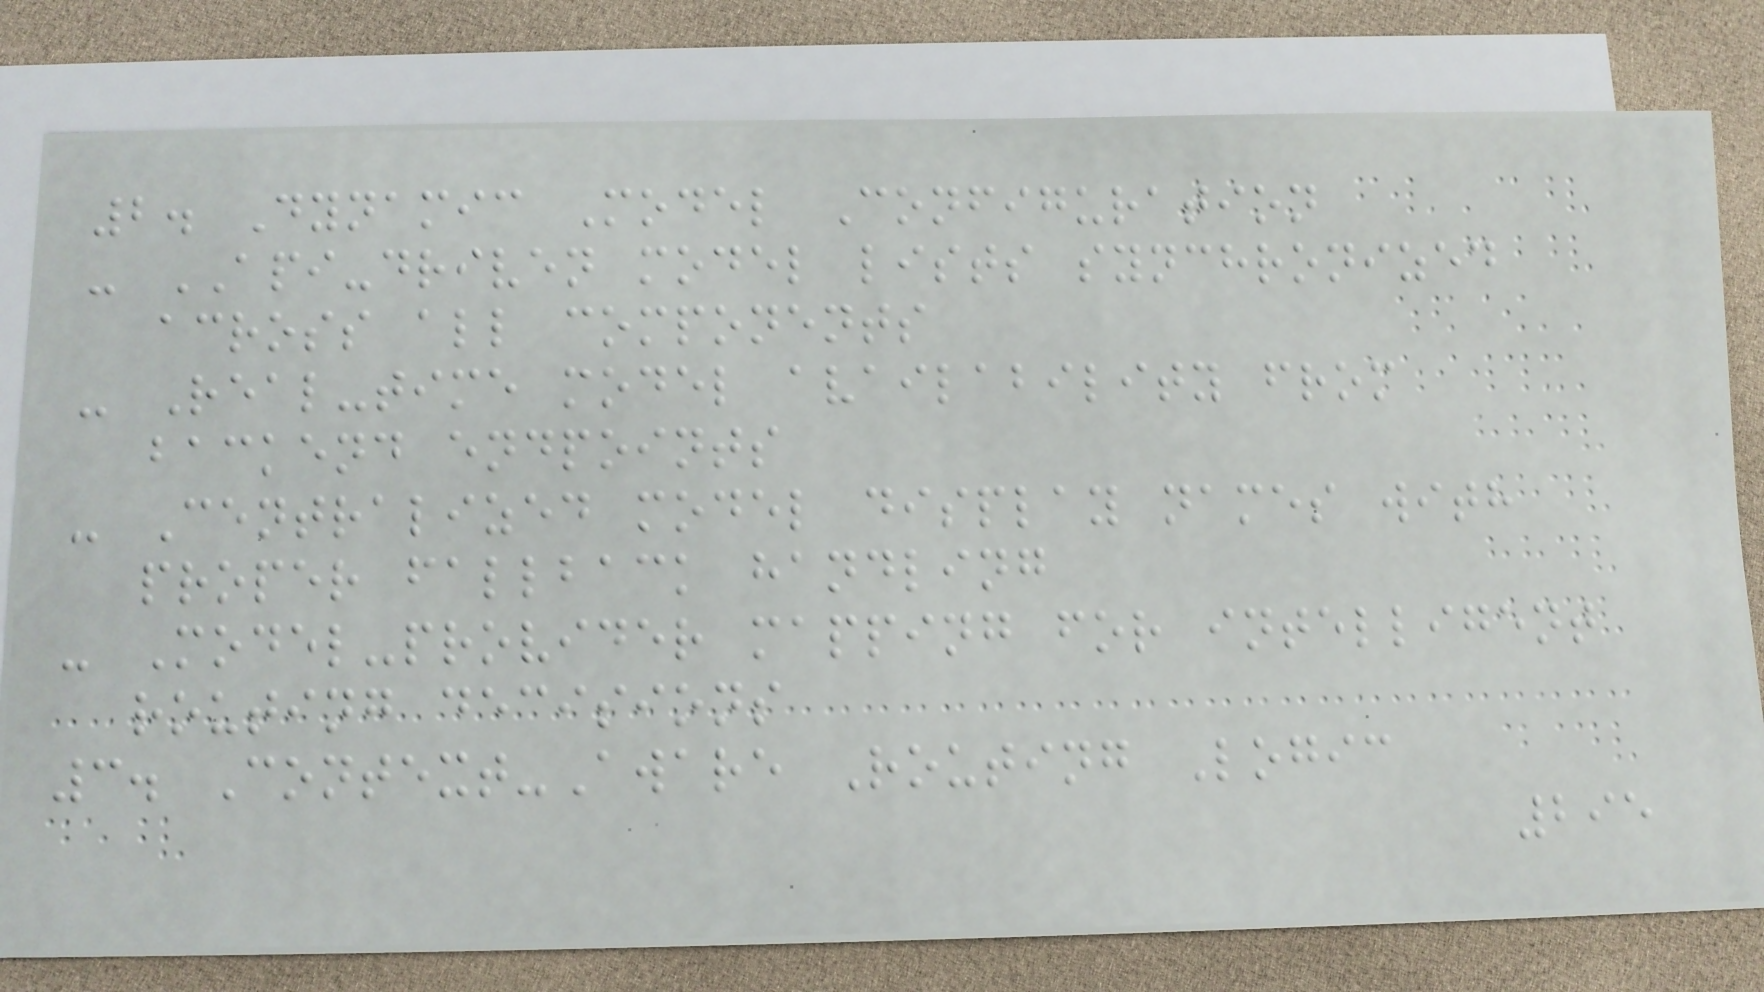2. Dynamic Model Configuration
- API-driven model lists synchronized
across all components
- Real-time model availability from
backend endpoints
- Centralized model display names with
proper fallback handling
- Model-provider mapping for intelligent
routing decisions
3. Context-Aware Routing Logic
295
